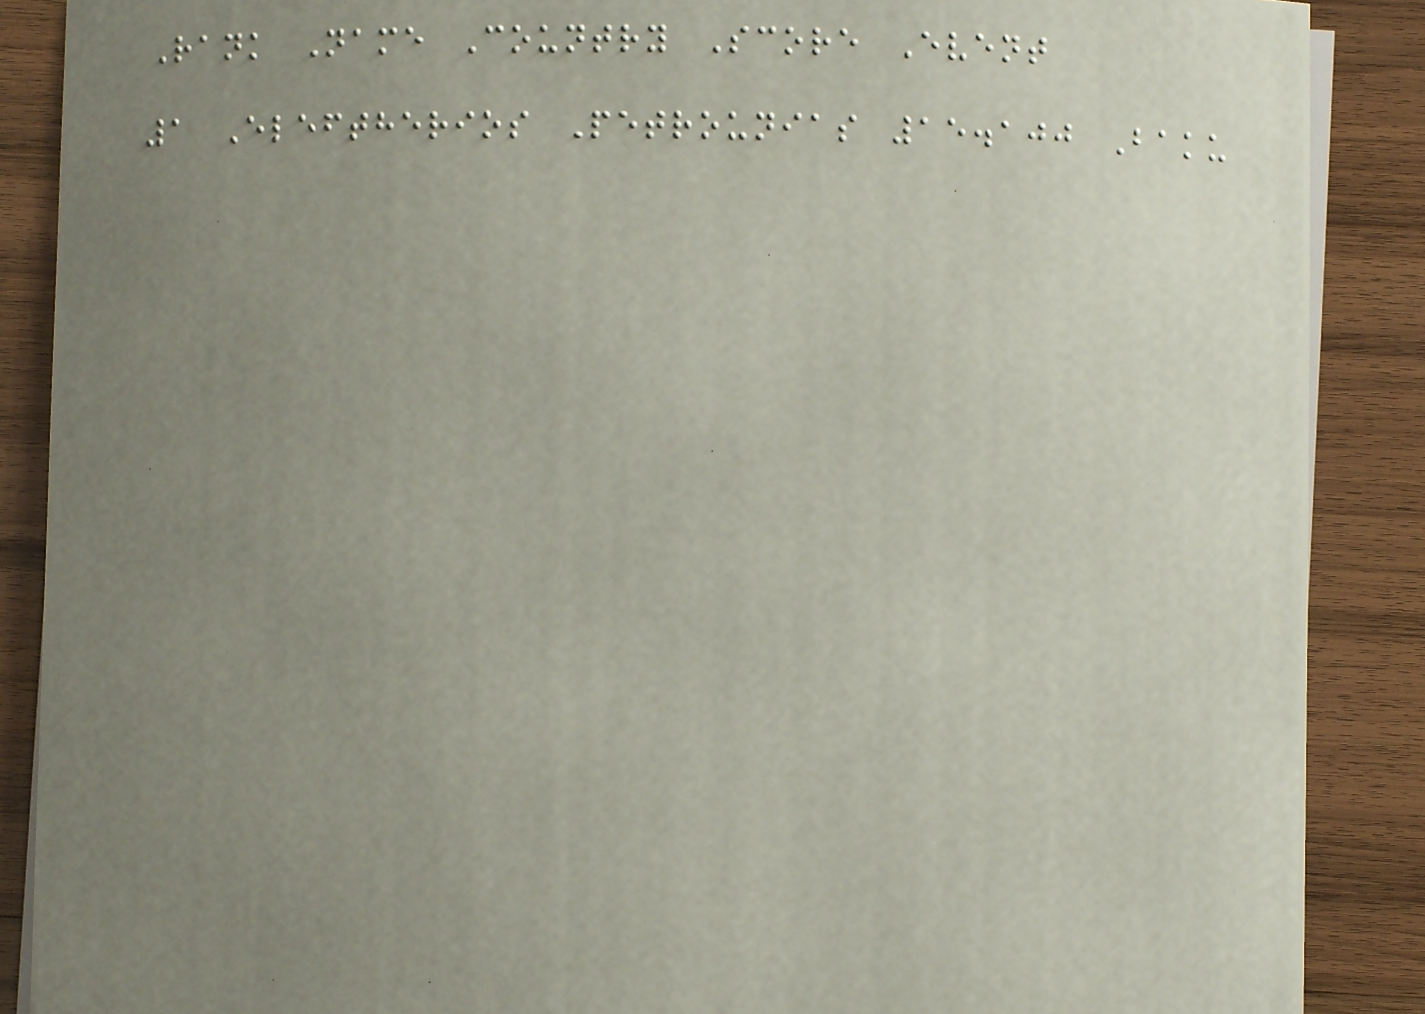Rank Name Country Score Event
1 Eleftherios Petrounias 15.100 Baku
